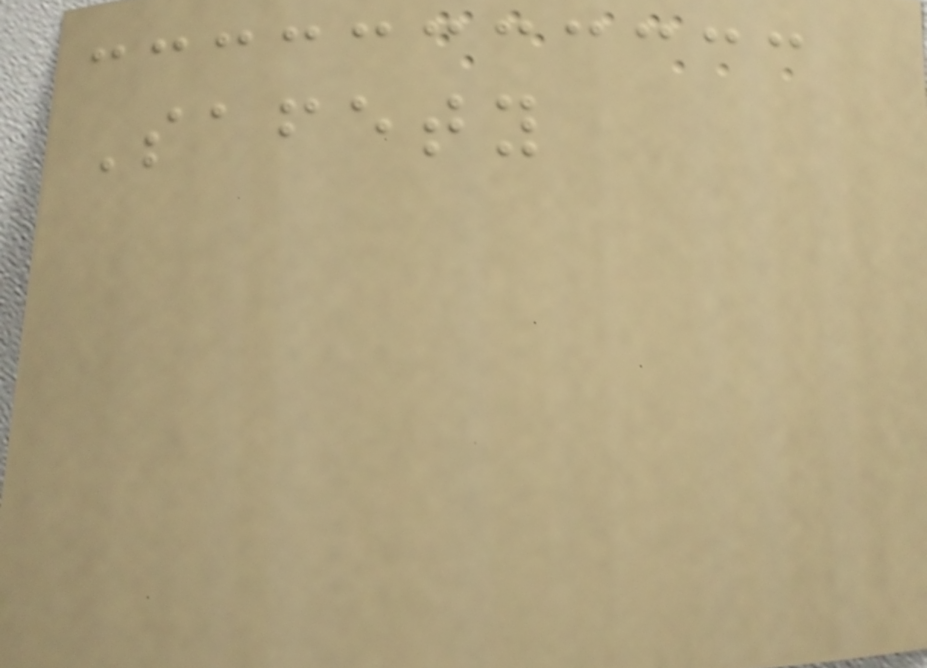Safety
